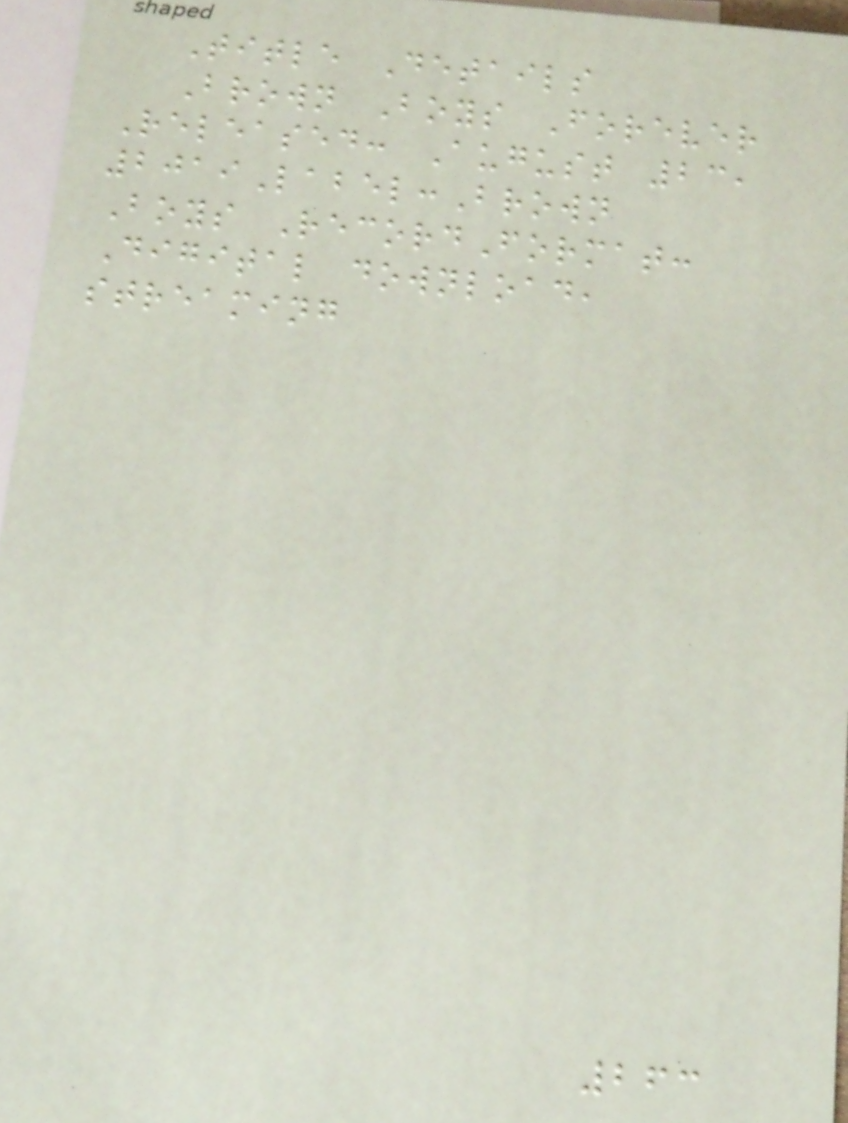Title Details
Brown Boys Forever
Released: August 23,
2019Label:Brown
Boys RecordFormat:
Digital download,
streaming
263
